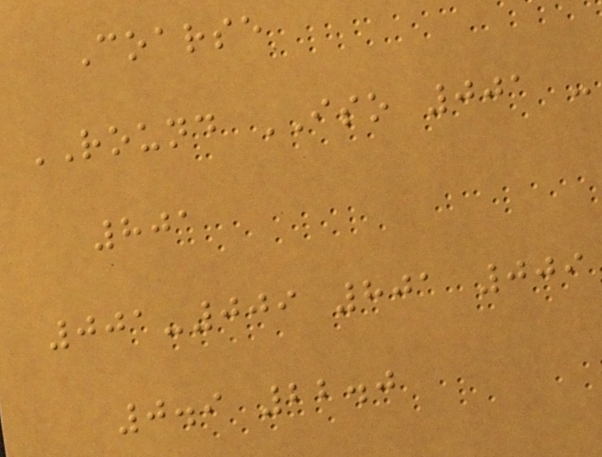Coarse
ROUND ISO 001 -
801
001-009 801 009
0.9 22.0
